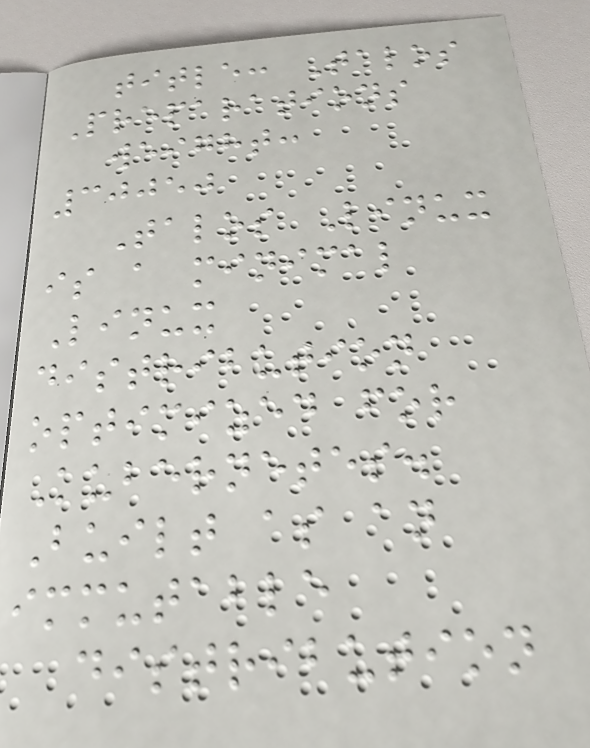title: Talos
Preparations
weight:
30050
Talos Linux
is a minimal
Linux
distribution
optimized for
Kubernetes.
Built as an
immutable
distribution
